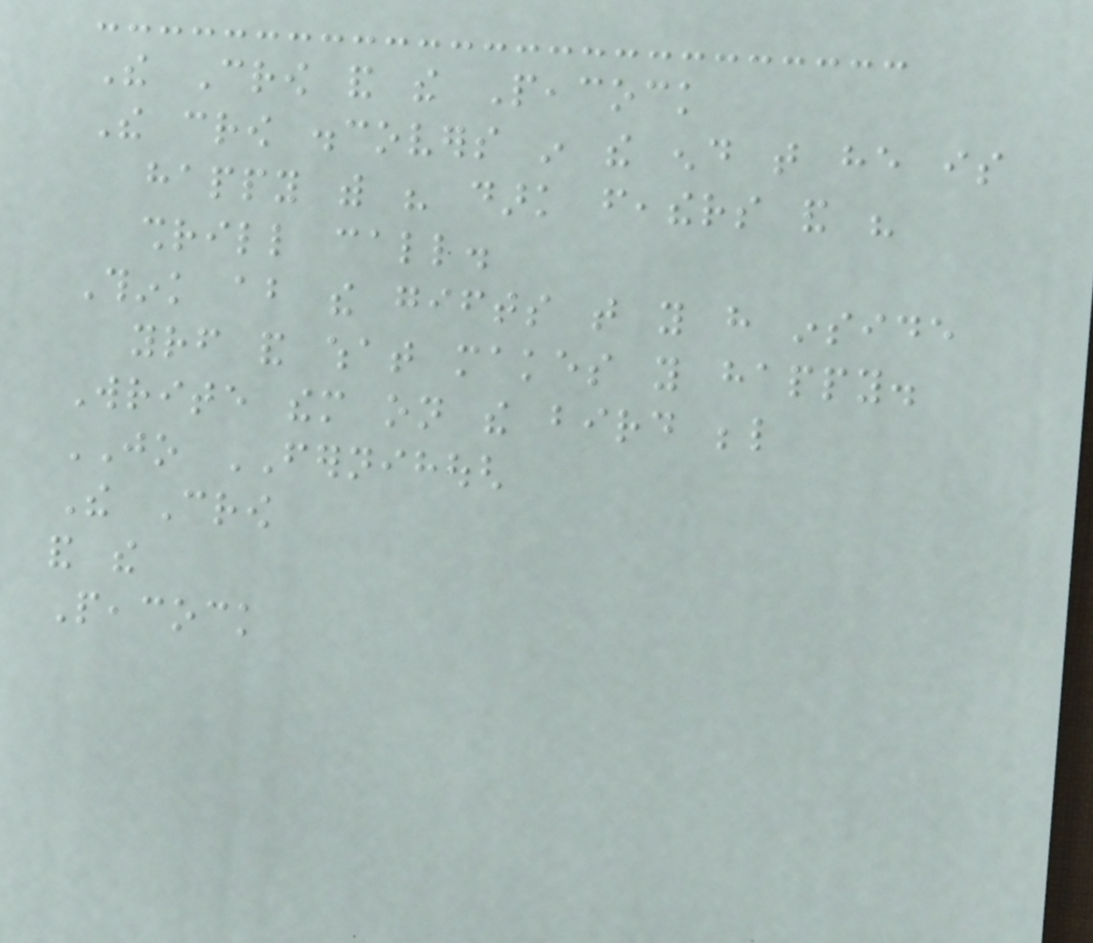The Crow and the Peacock
The crow discovers in the end that he is
happy with his dark feathers and his
shrill call.
Think about the gifts that you have inside
yourself and what makes you happy.
Write them on the bird below
JO FERNIHOUGH
The Crow
and the
Peacock
